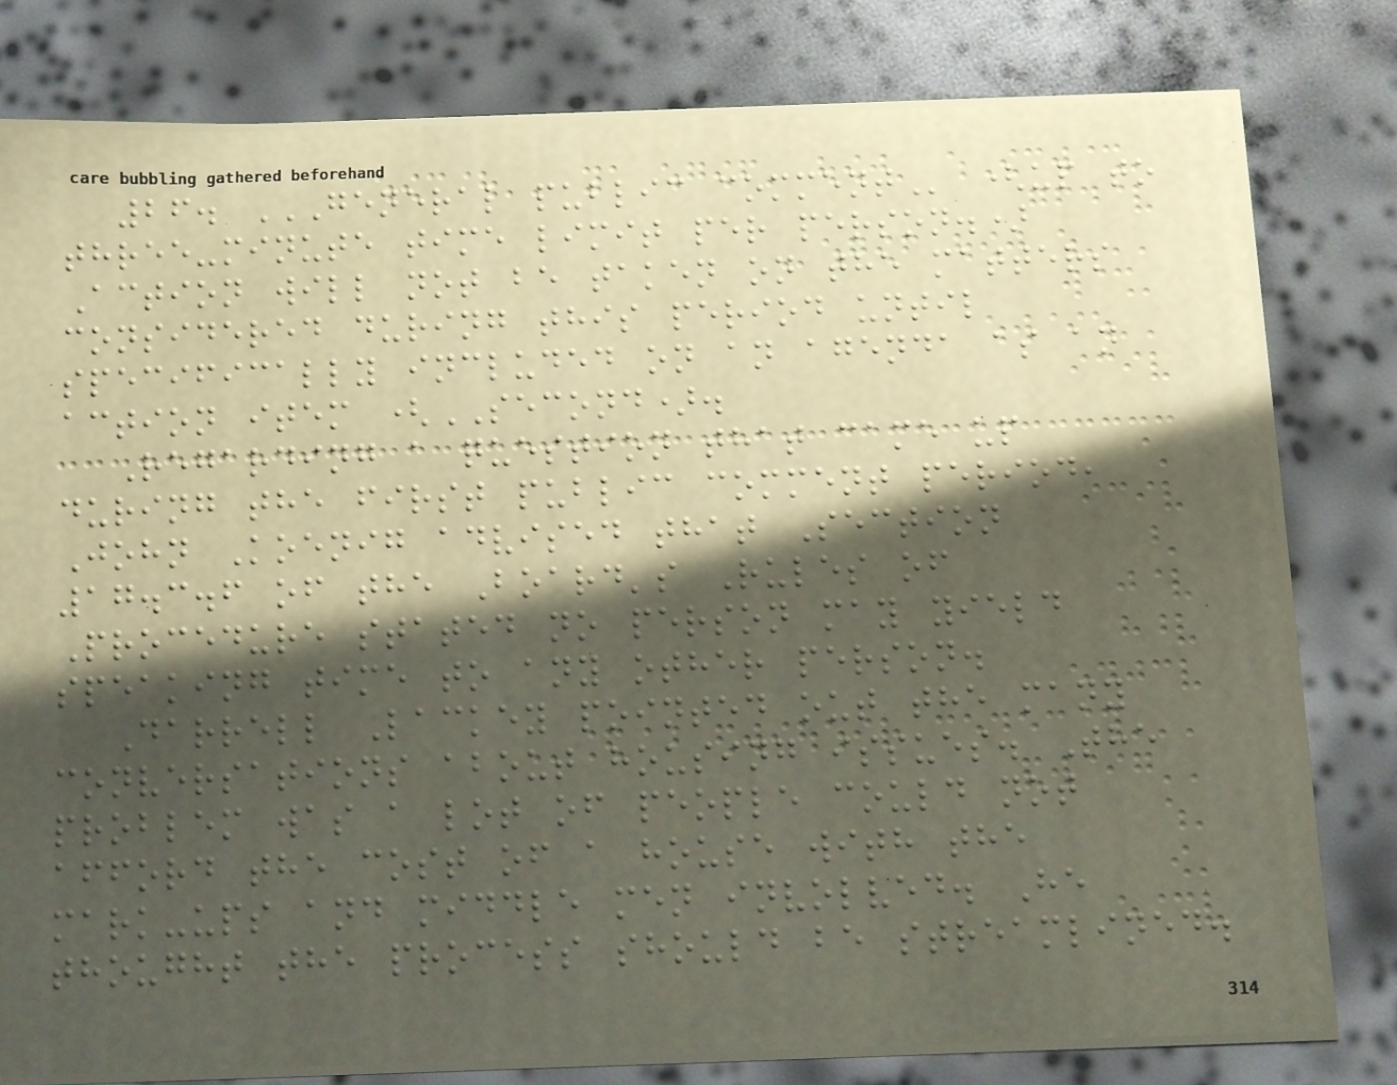26. GENERAL PUBLIC COMMENT (up to
three-minute time limit per person.)
Action will not be taken on the matters
considered during this period until
specifically included on an agenda as an
action item (SECOND).
Regarding a question that came up
during the first public comment period,
John Koenig advised that Section
17.3.6 of the Board's Rules of
Procedure stated no person may yield
speaking time to any other person.
Darrell Lackey pointed out the many
conversations about housing issues. The
problem was a lot of people could not
afford the cost of a house with the
mark-ups and middle men involved. He
thought the process should be streamlined.
